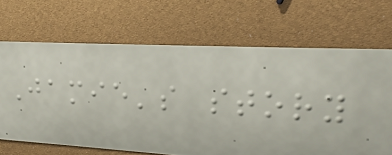Jamie's story
